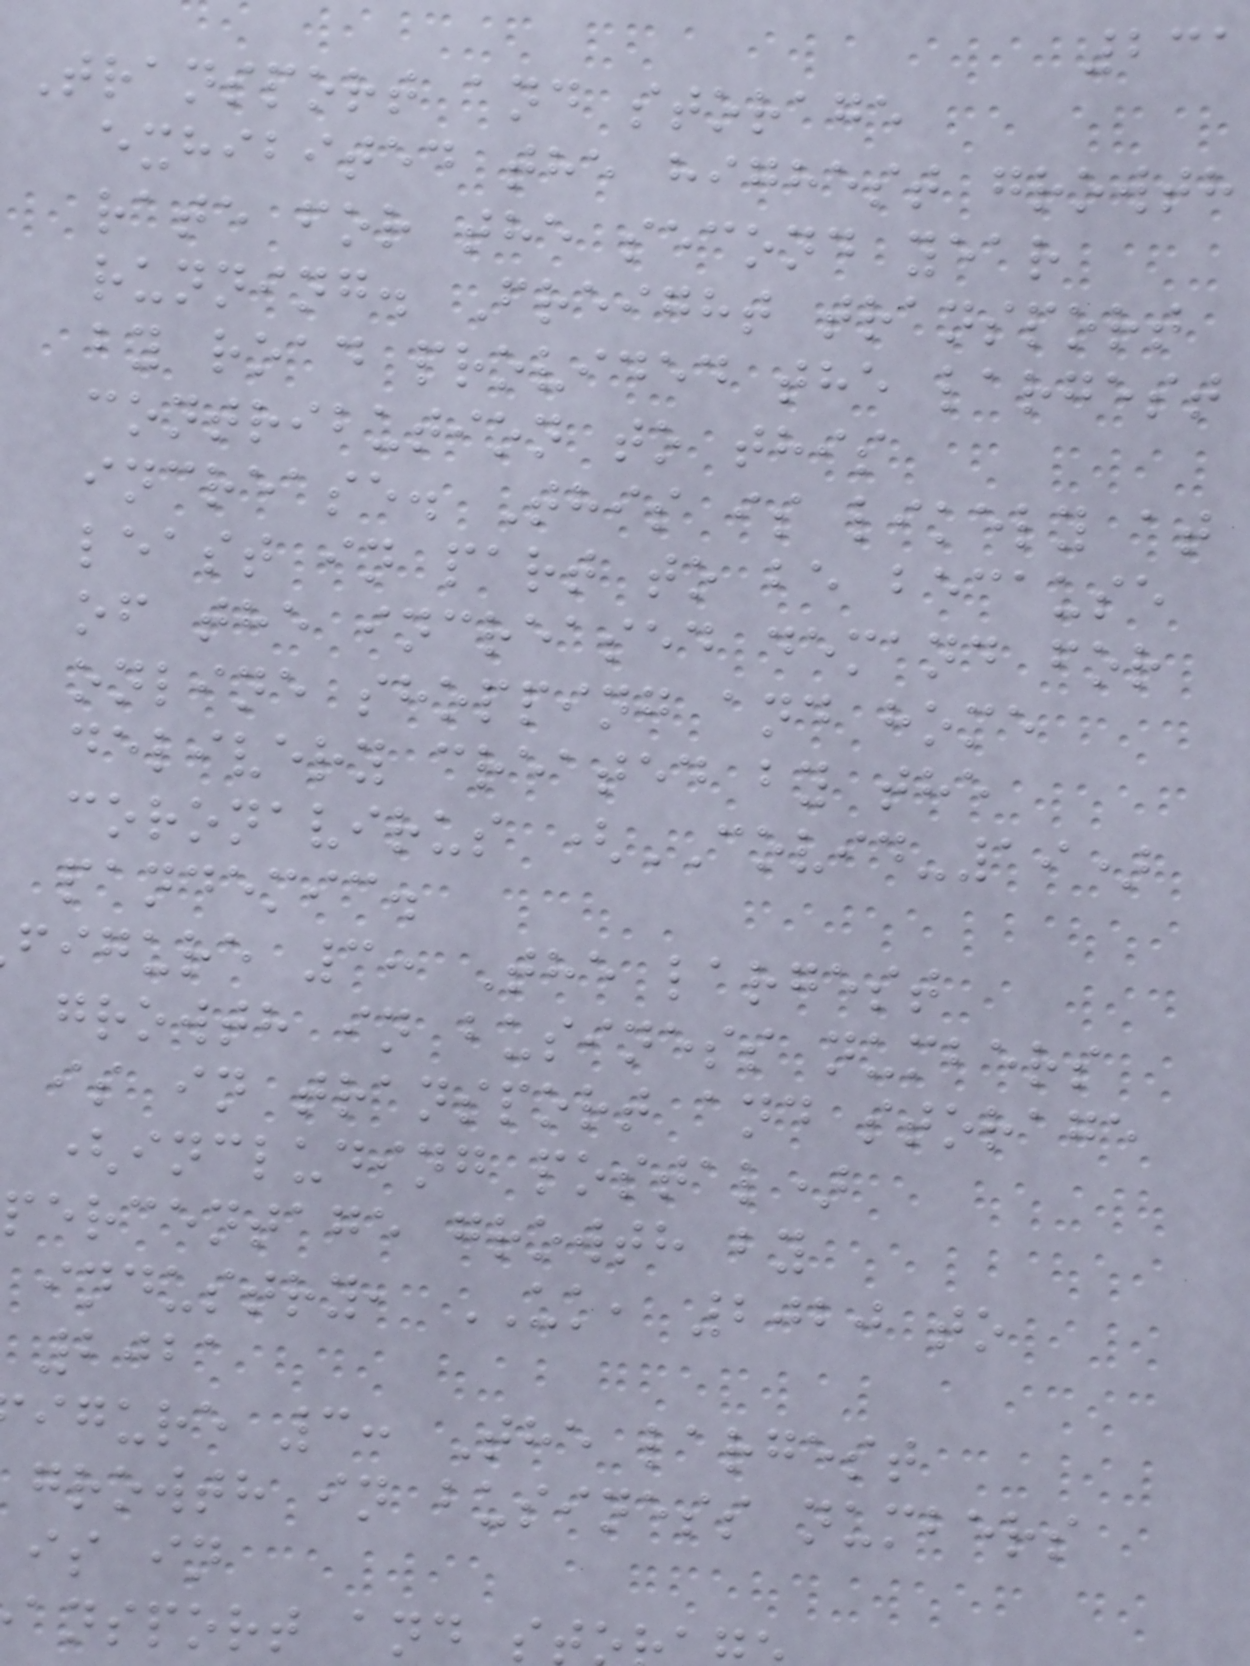231
Transport and storage
exhibited the highest growth
rate for the second year
running. Freight transport
by road provided the largest
contribution to this
increase. This is likely at
least in part to be because
of the increased demand for
online shopping and home
delivery created by the
coronavirus (COVID-19)
pandemic.
figure 3: The largest
growth in business numbers
is in transport and storage
(including postal)
percentage growth by
industry, UK, 2020 to
2021
igure 3: The largest
growth in business numbers
is in
ansport and s
